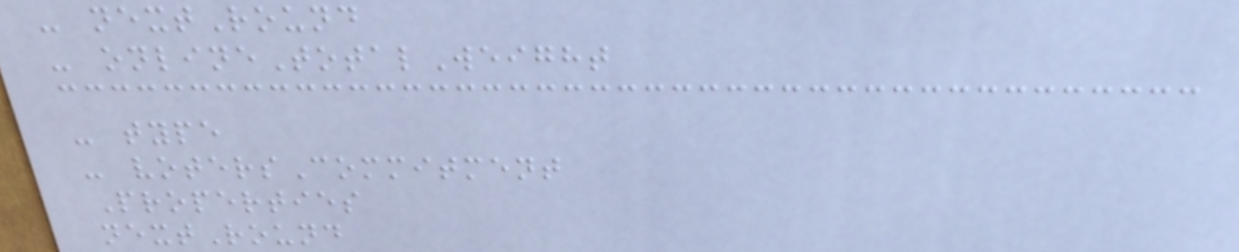- nextRound
- onlineTotalWeight
- type
- votersCommitment
Properties
nextRound
